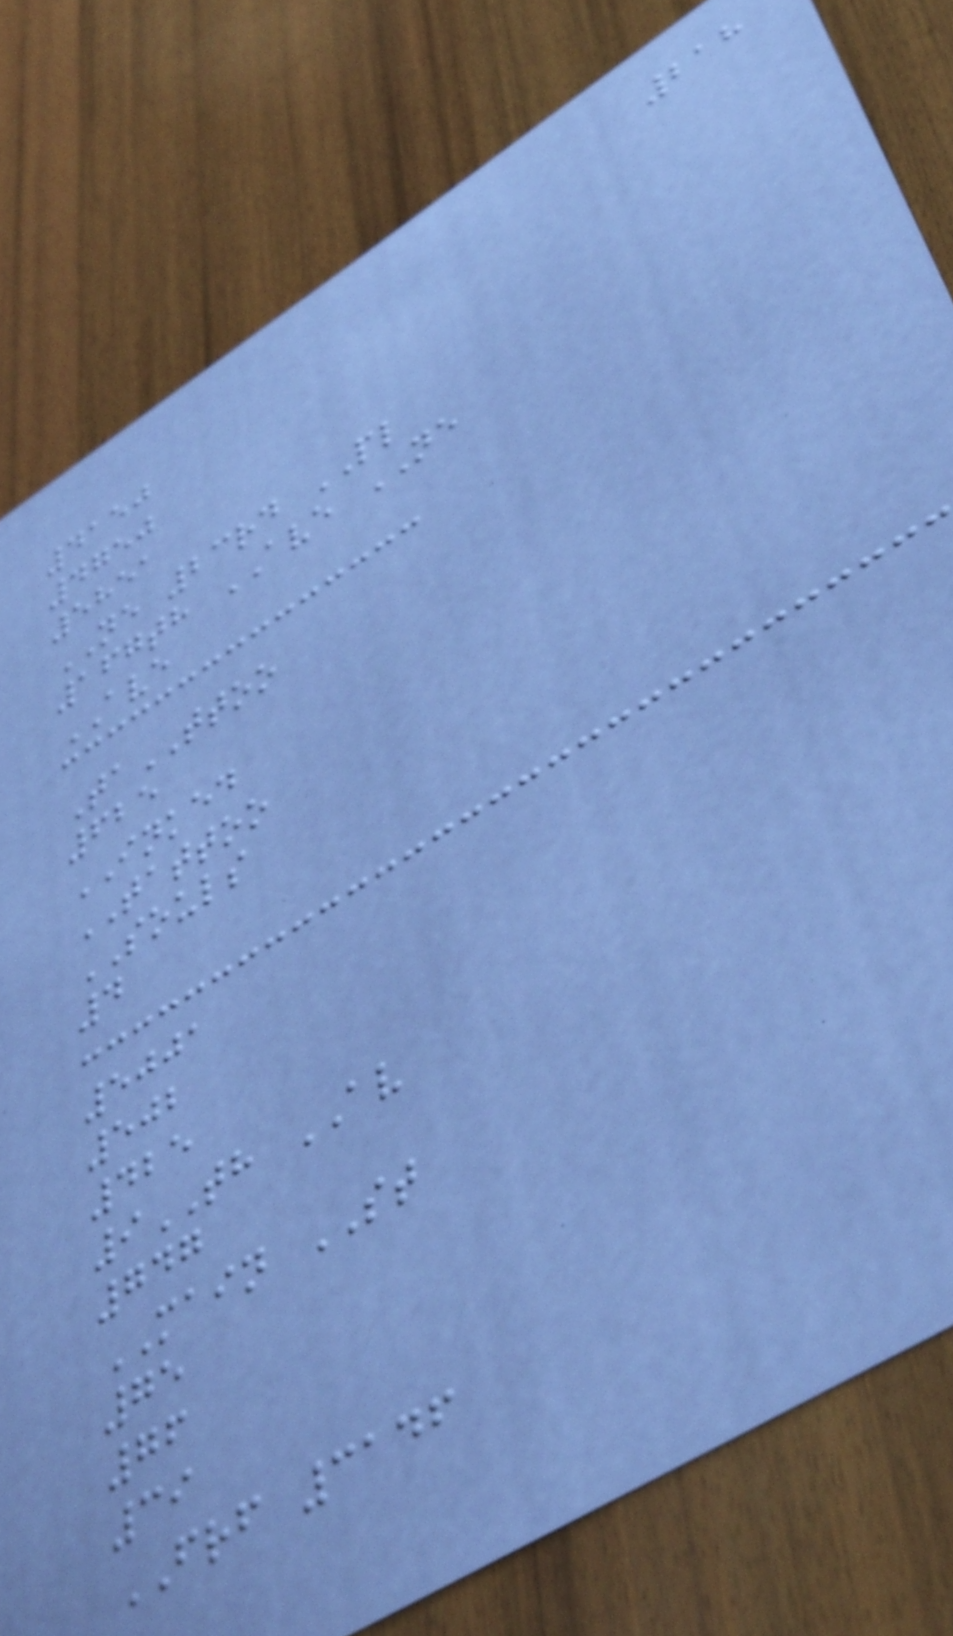218
4150
4750
5851
NE 23rd PL
167th AVE NE
AVE
TaTTOO
625
INKED
TATTOO
SOULS
4
5001
502
425
9TH AV
747
MAIN ST
75
76
39
FRF 3146
